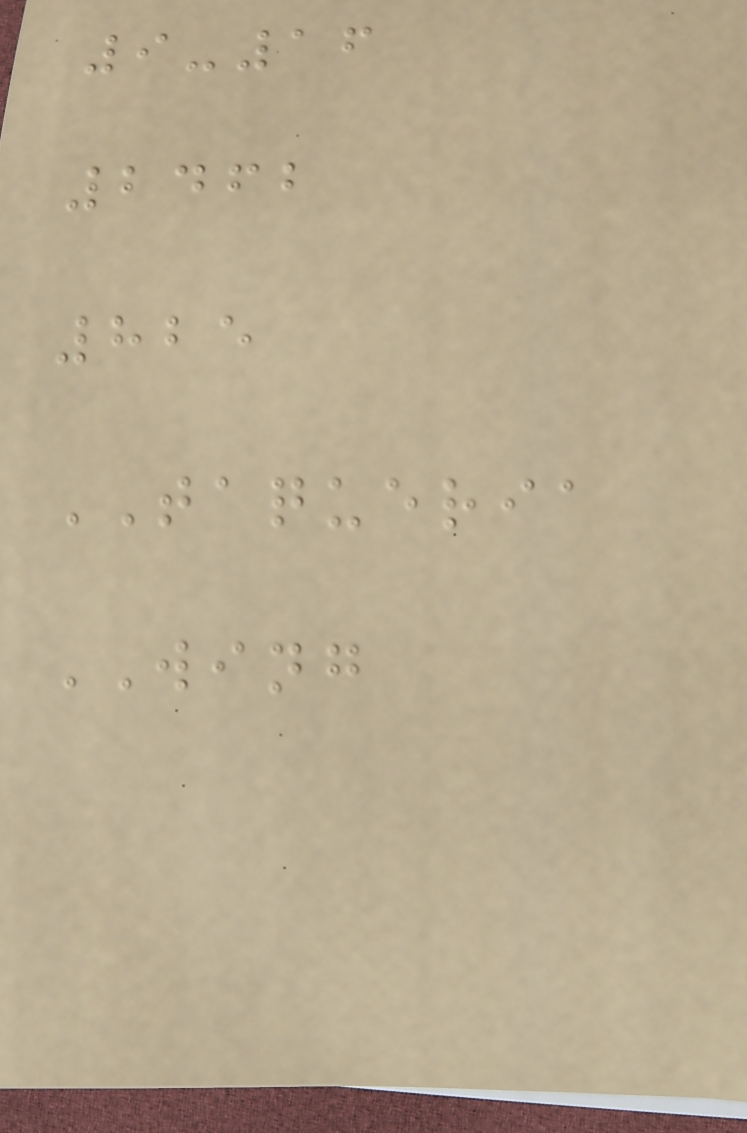9-16
2462
825
TAQUERIA
WING
